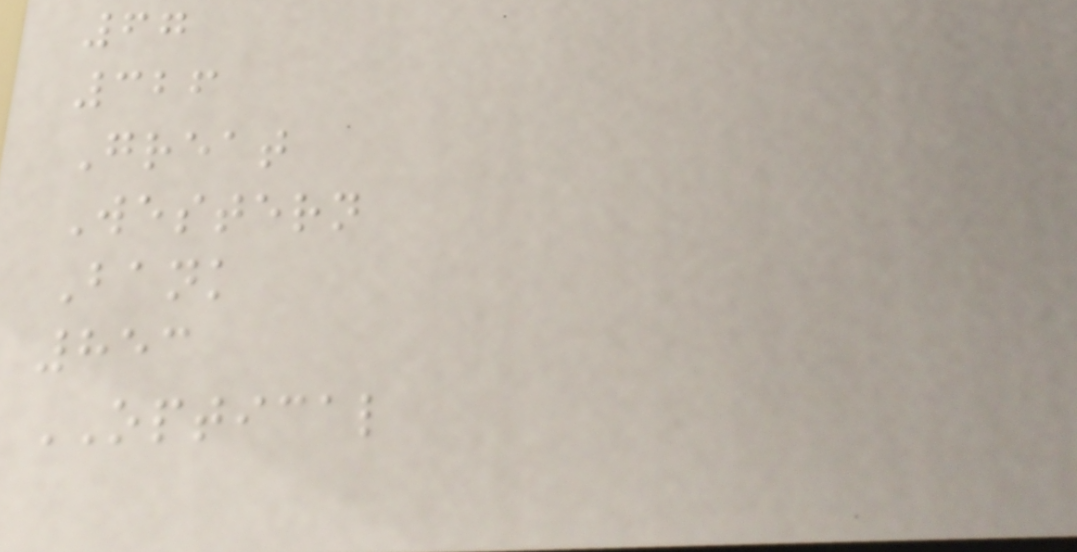67
326
Great
Western
Bank
853
OPTICAL
